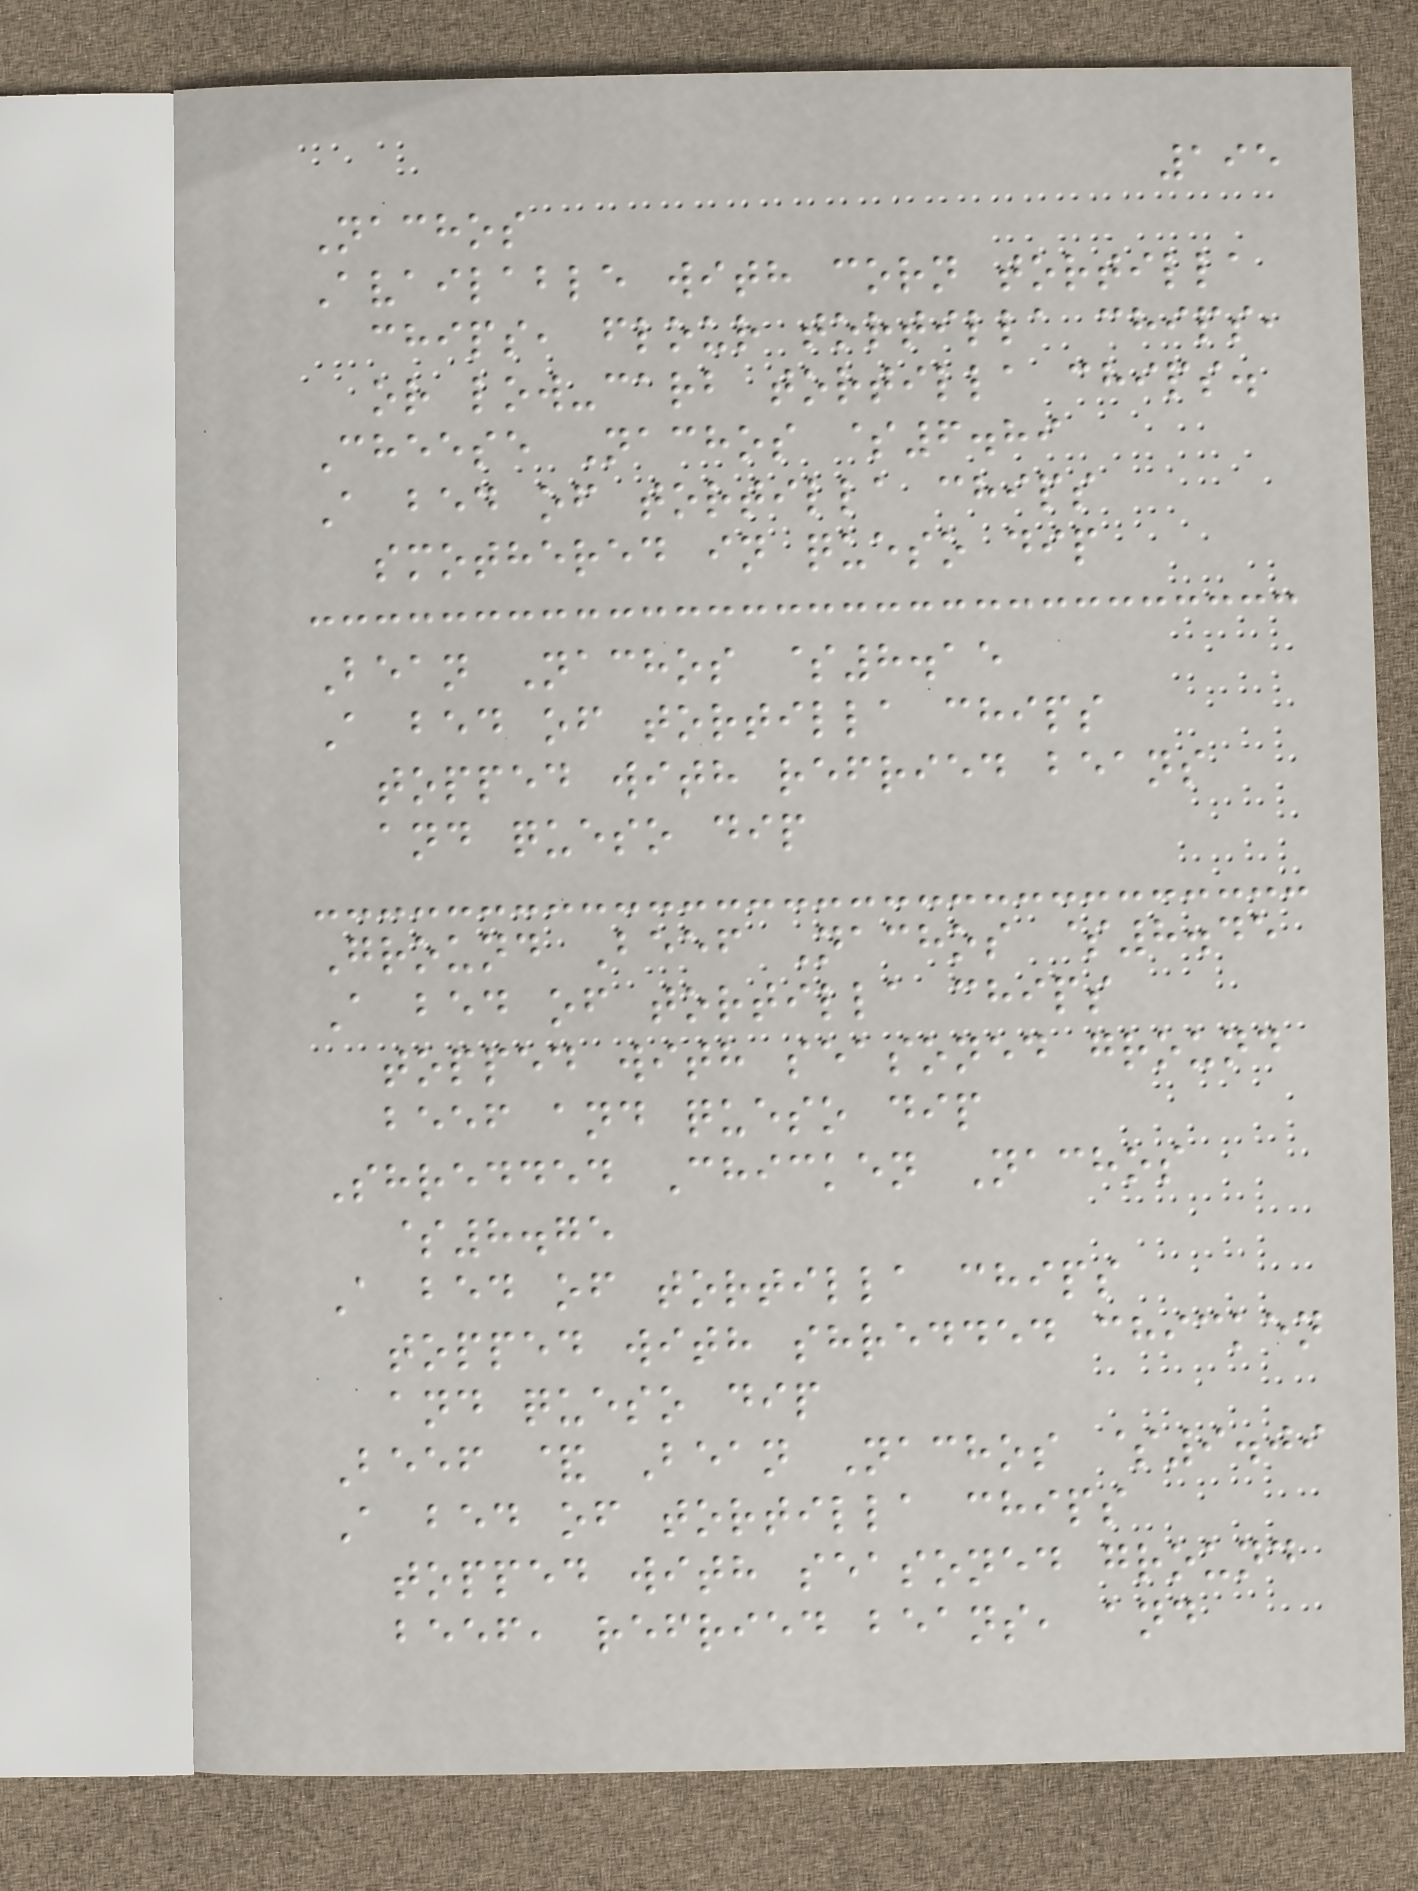195
Nachos
Available with corn tortilla
chips, flour tortilla chips,
or low-carb tortilla chips.
Cheese Nachos $6.89
A bed of tortilla chips
smothered in queso dip
Bean Nachos $8.15
A bed of tortilla chips
topped with refried beans
and queso dip
Ground Beef Nachos $8.45
A bed of tortilla chips
topped with seasoned ground
beef and queso dip
Shredded Chicken Nachos
$8.75
A bed of tortilla chips
topped with shredded chicken
and queso dip
Beef & Bean Nachos $9.09
A bed of tortilla chips
topped with seasoned ground
beef, refried beans, and
